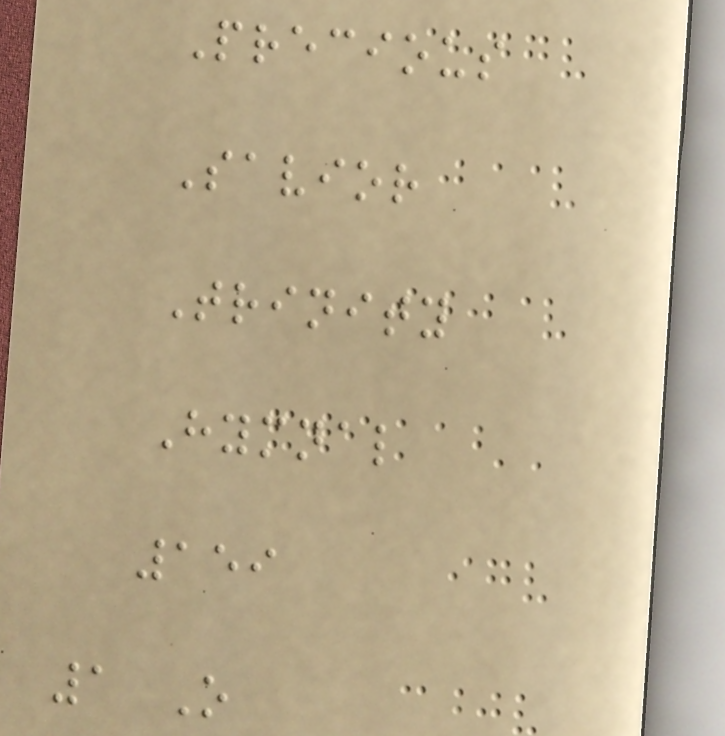Precious
Savior
Trinity
Hymnal
159
1 O
